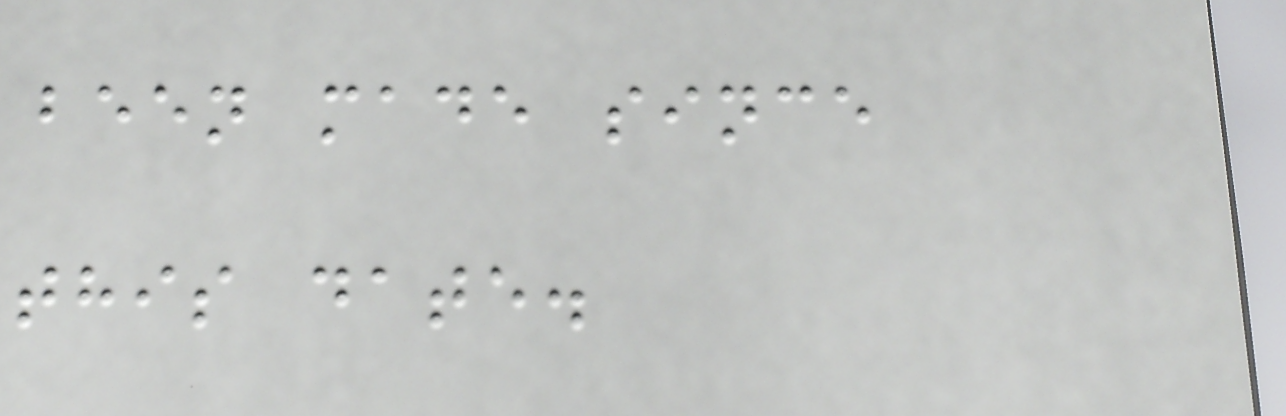been made since
this date.
